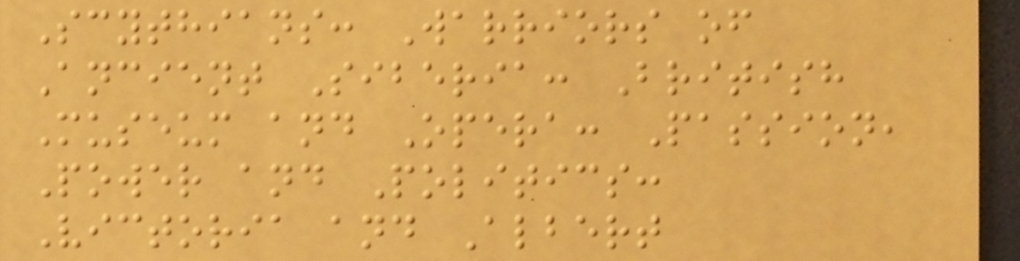Scythians: Warriors of
Ancient Siberia: British
Museum and Opera: Passion,
Power and Politics:
Victoria and Albert
